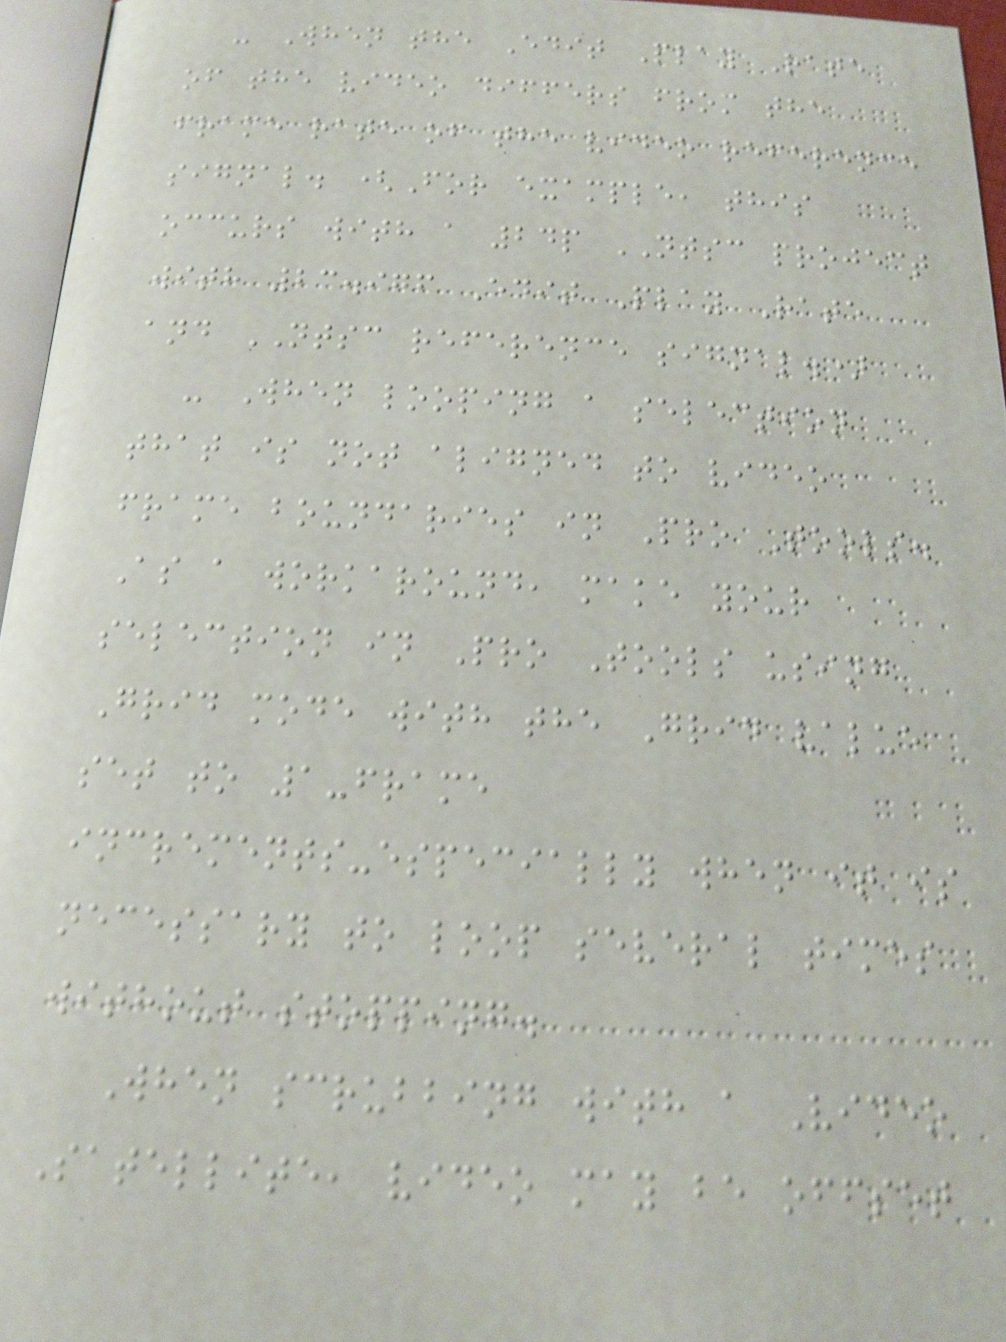- When the Edit Play Rate
of the video differs from the
frame rate of the video reference
signal. (For example, this
occurs with a 24p NTSC project
with 23.976 Edit Play Rate
and NTSC reference signal.)
- When looping a selection
that is not aligned to video
frame boundaries in Pro Tools.
As a workaround, make your
selection in Pro Tools using
Grid mode with the Grid value
set to 1-frame
increments-especially when it is
necessary to loop several times
without stopping.
When scrubbing with a Video
Satellite, video may be offset
